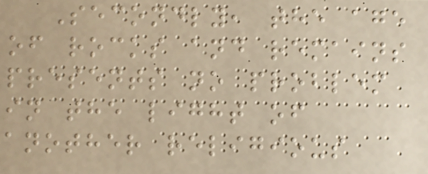Secondly, the age
of rocks and remains
presents no problem
in the light of
another religious
